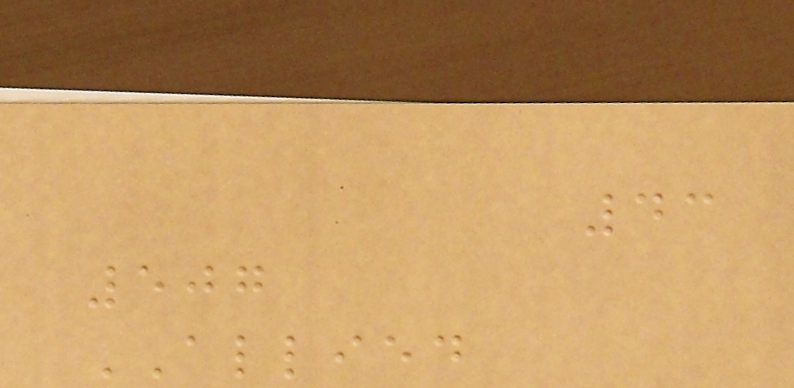43
507
ALLIED
